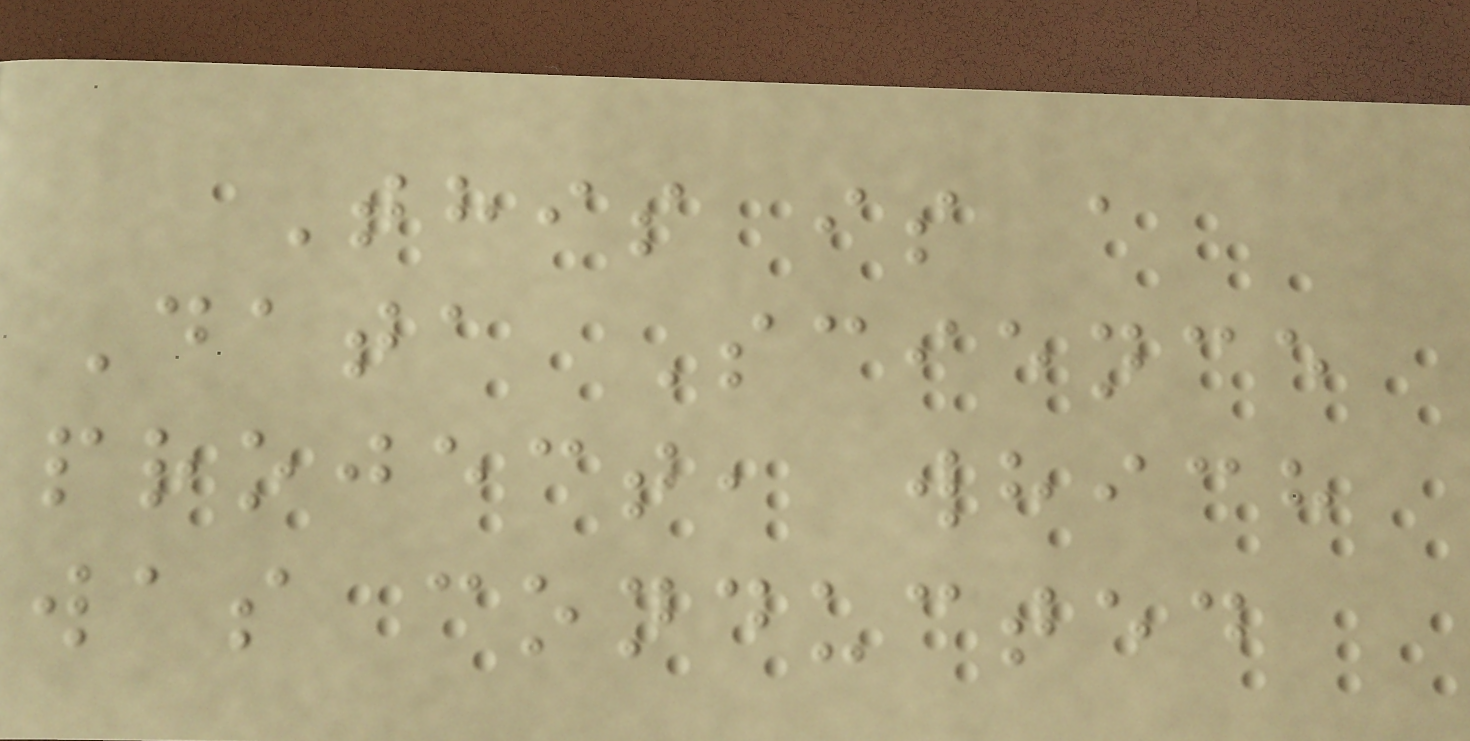This is a
Data Science
project, which
was conducted
